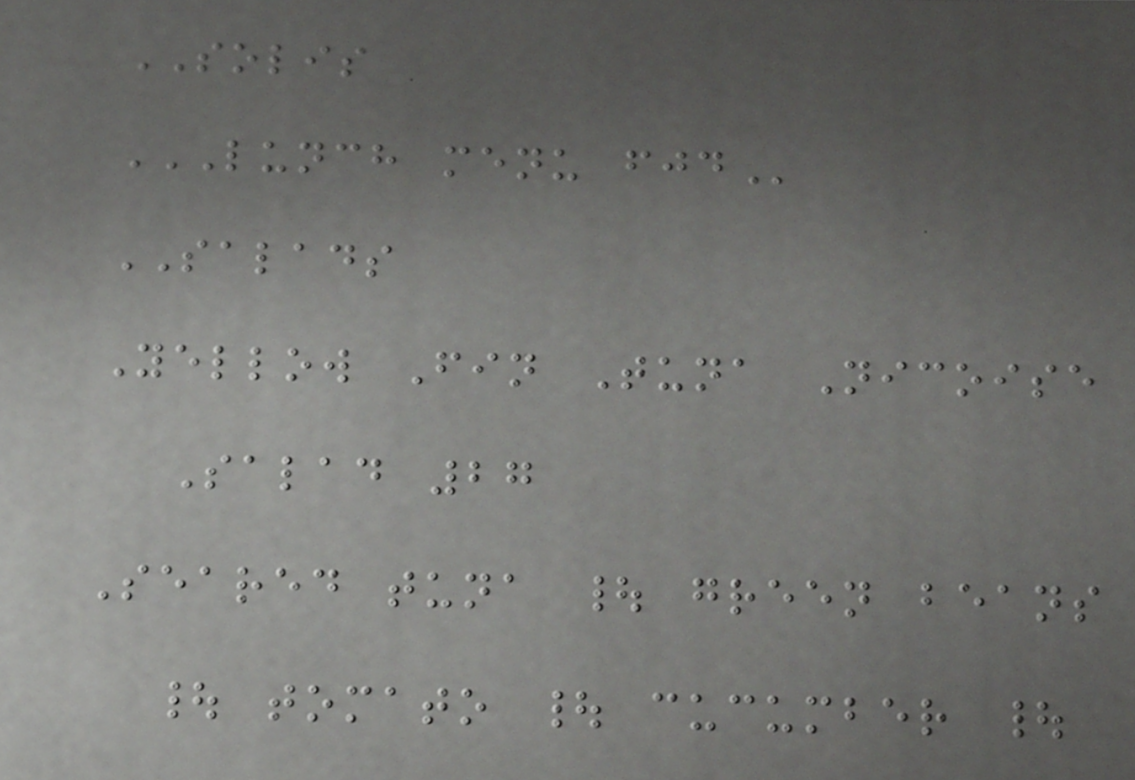SOLIS
LUNCH MENU FJD
SALADS
Yellow Fin Tuna Nicoise
Salad 27
Seared tuna | green beans
| tomato | cucumber |
